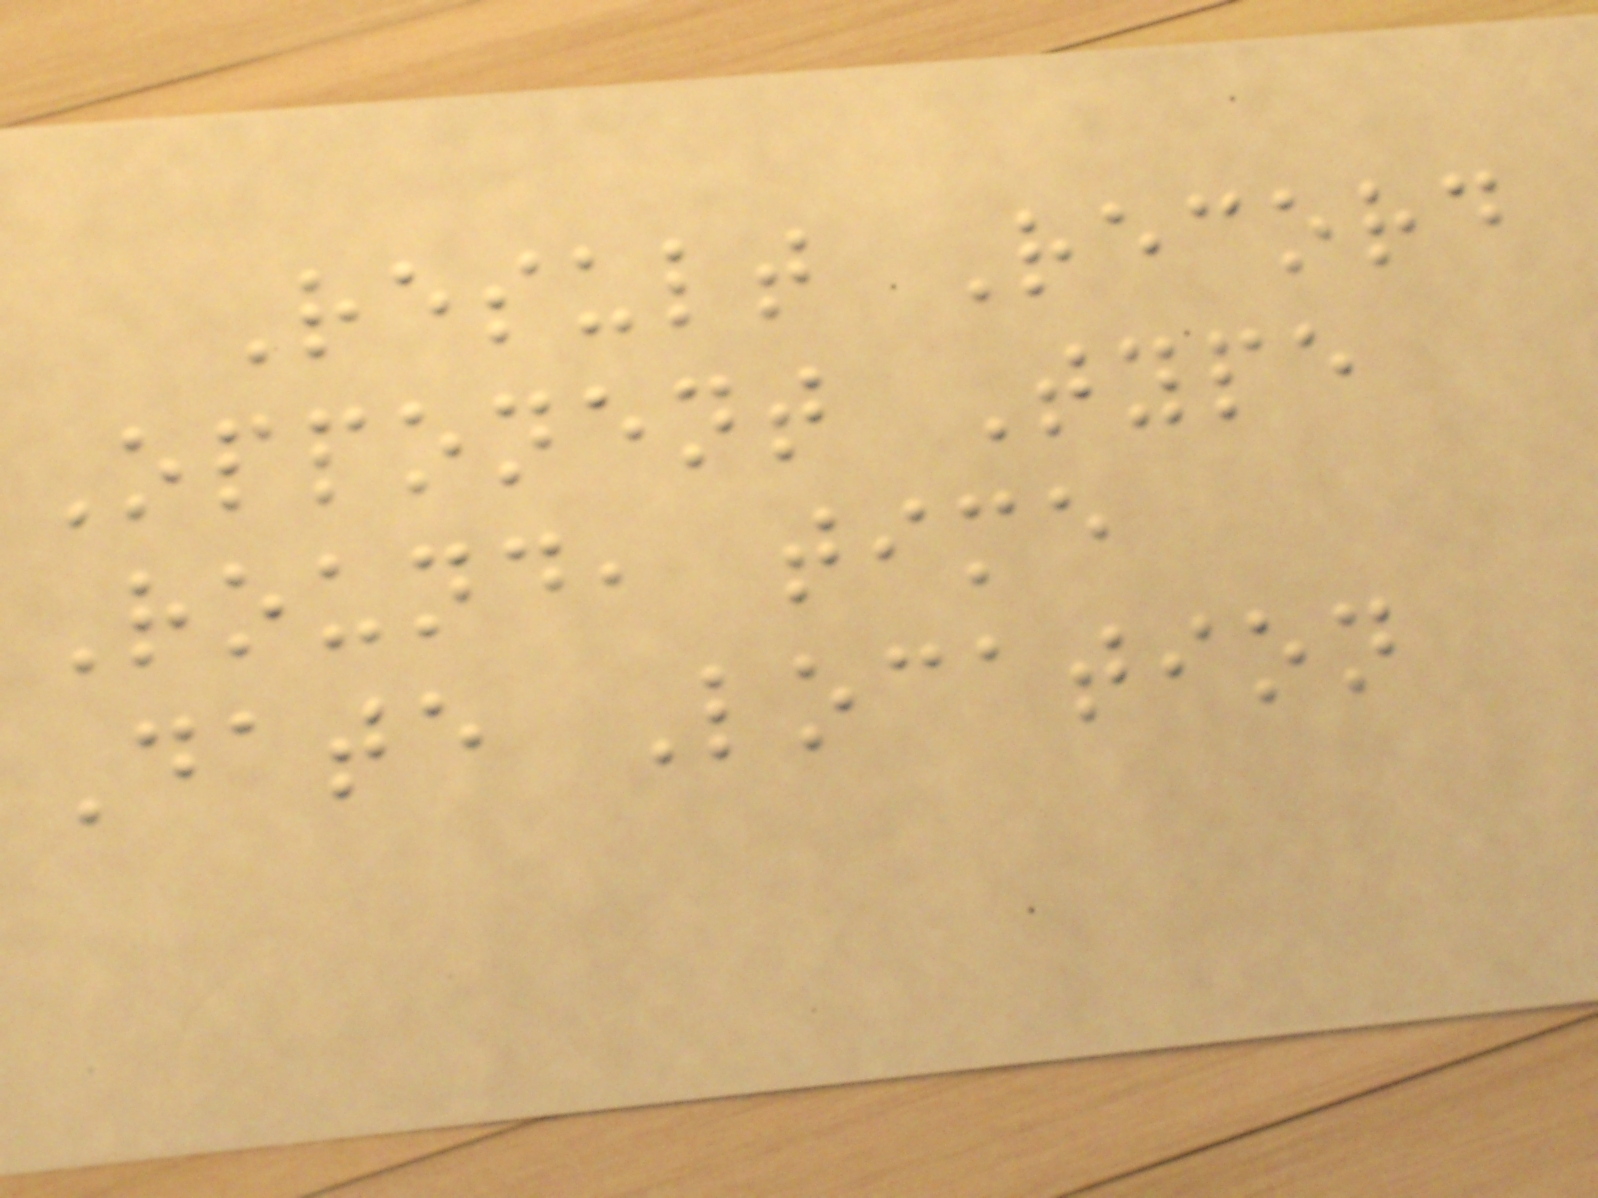Result Record
Opponent Type
Round, time
Date Location
